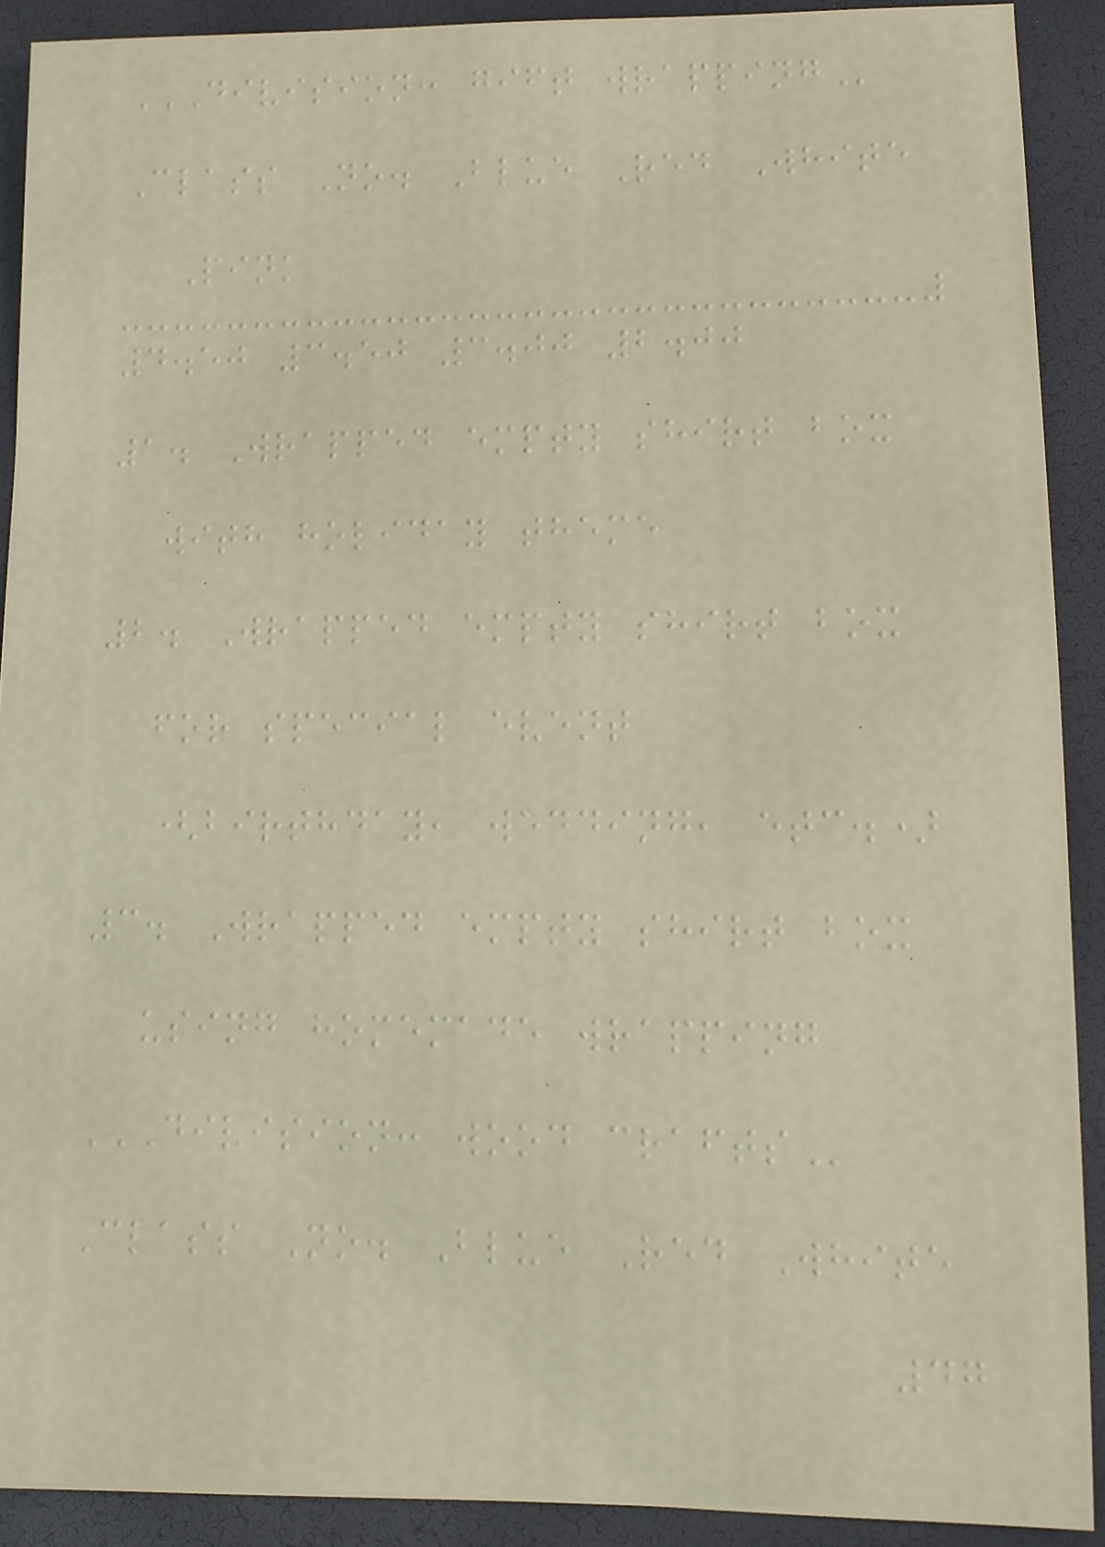DIVISION: GIFT WRAPPING
Class No. Blue Red White
Pink
4.50 3.50 3.00 2.00
1. Wrapped empty shirt box
with holiday theme
2. Wrapped empty shirt box
for special event
(birthday, wedding, etc.)
3. Wrapped empty shirt box
using homemade wrapping
DIVISION: WOOD CRAFTS
Class No. Blue Red White
47
